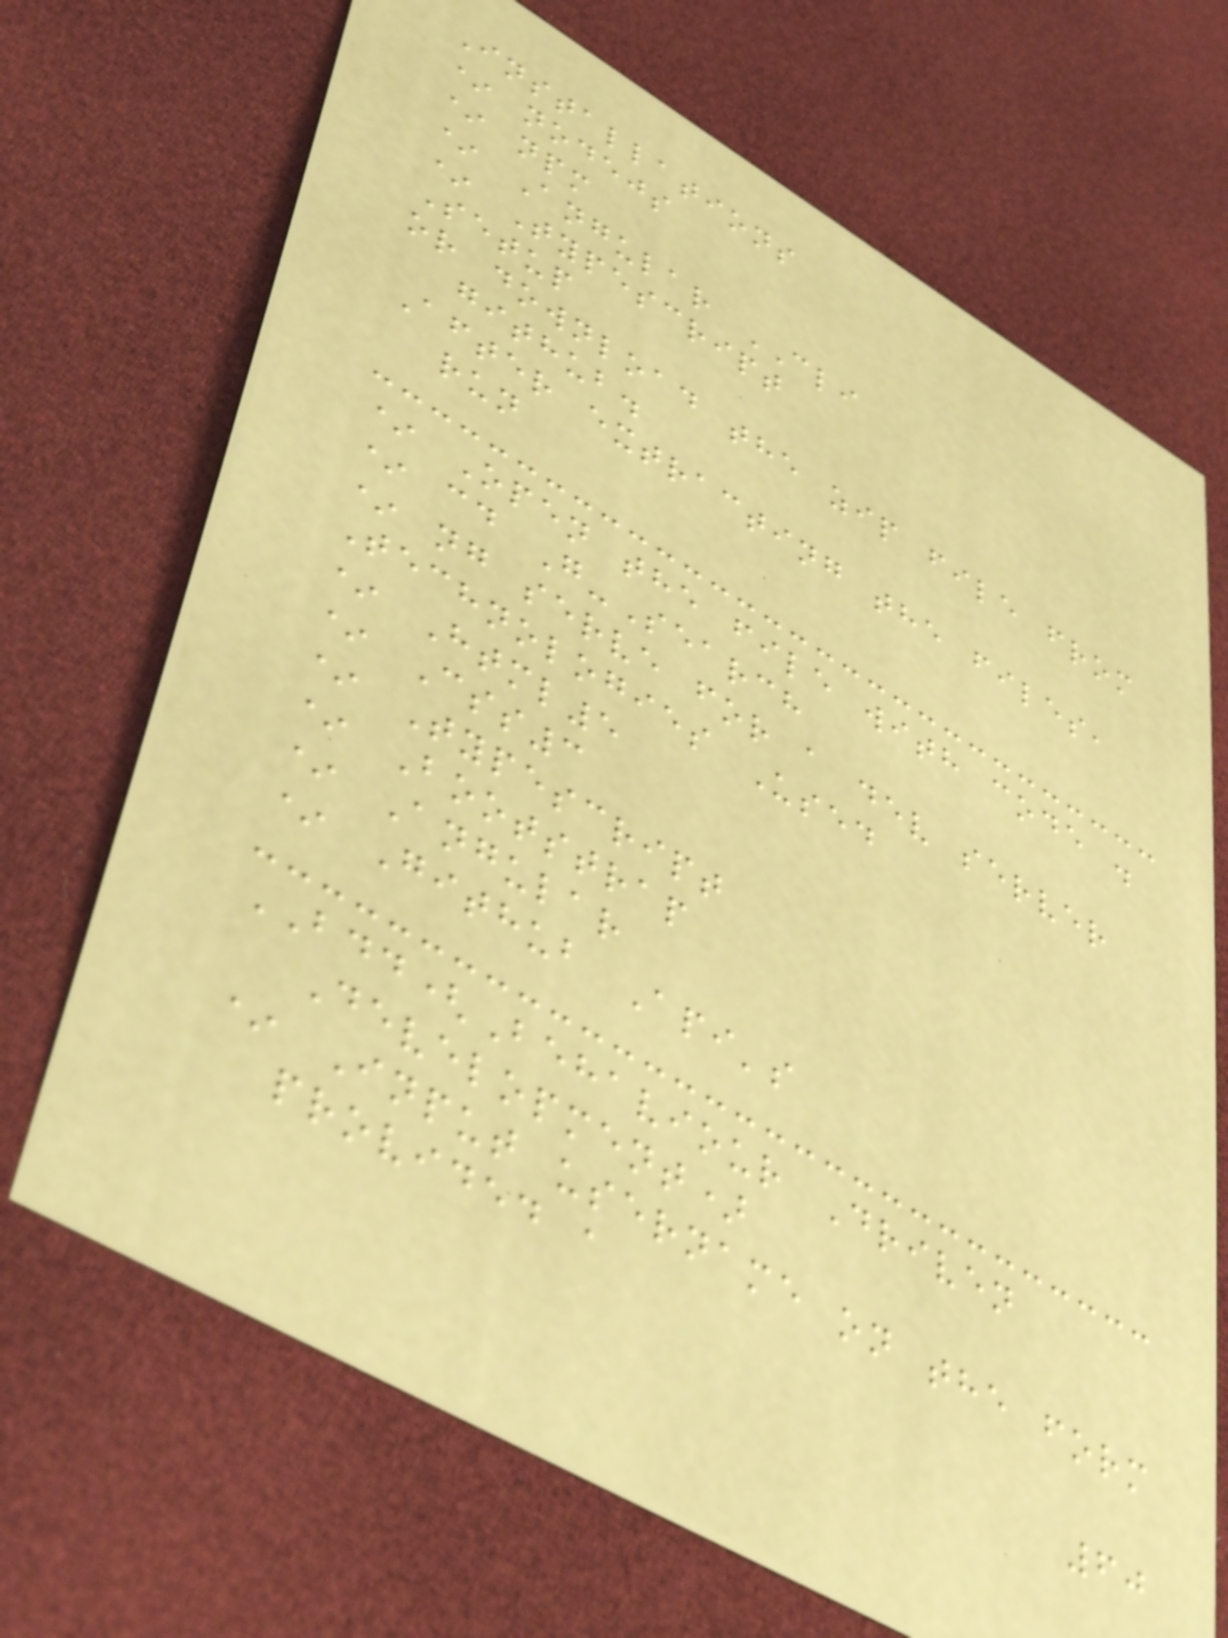Installations
* nodejs
* npm
* Angular CLI
* Typescript
Setup
or download the zip file from
github.
After extracting the files,
run
* Open the file with code .
* cd G-Search
* ng serve for a dev server
Technologies Used
* Html5
* Css3
* Typescript
* Bootstrap
* Angular
* Github Api's
BDD(Behaviour Driven
Development)
* Input username on the form
provided a
60
